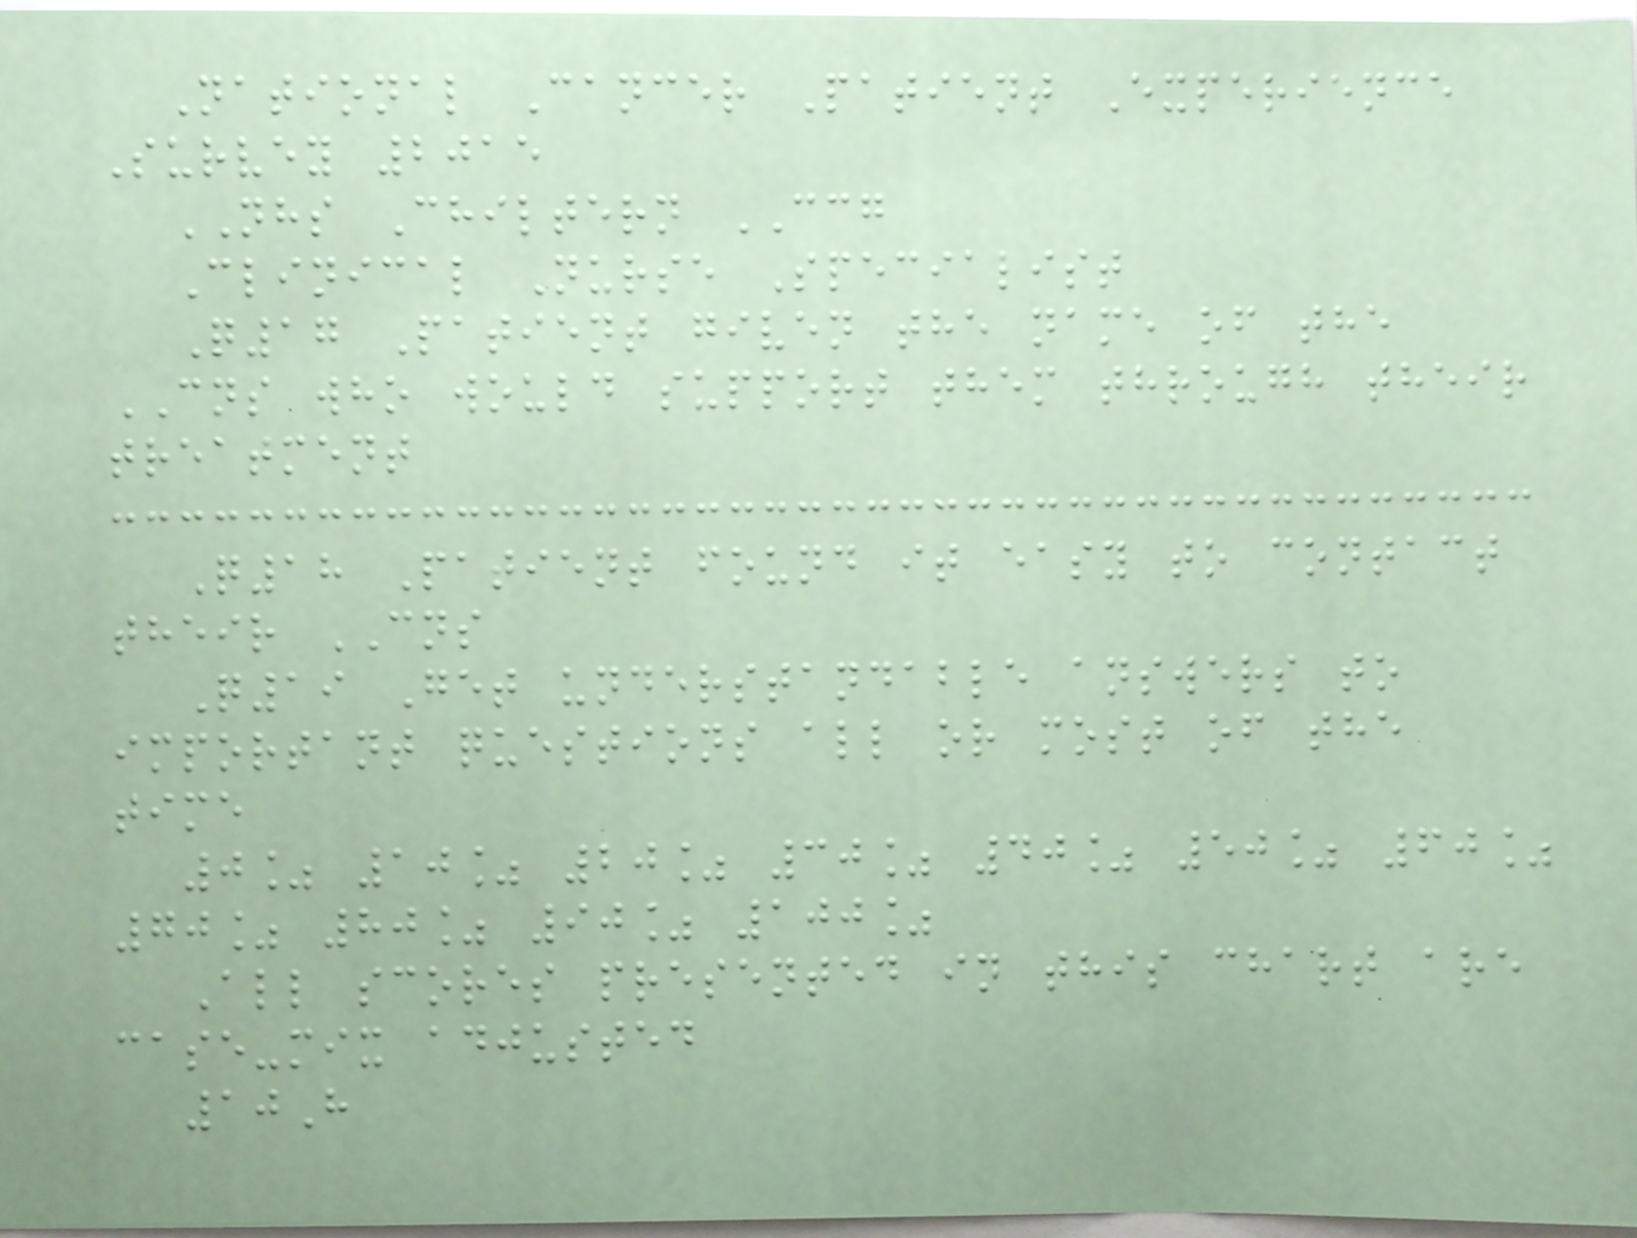National Cancer Patient Experience
Survey 2015
NHS Chiltern CCG
Clinical Nurse Specialist
Q17 Patient given the name of the
CNS who would support them through their
treatment
Q18 Patient found it easy to contact
their CNS
Q19 Get understandable answers to
important questions all or most of the
time
0% 10% 20% 30% 40% 50% 60%
70% 80% 90% 100%
All scores presented in this chart are
case-mix adjusted
10H
